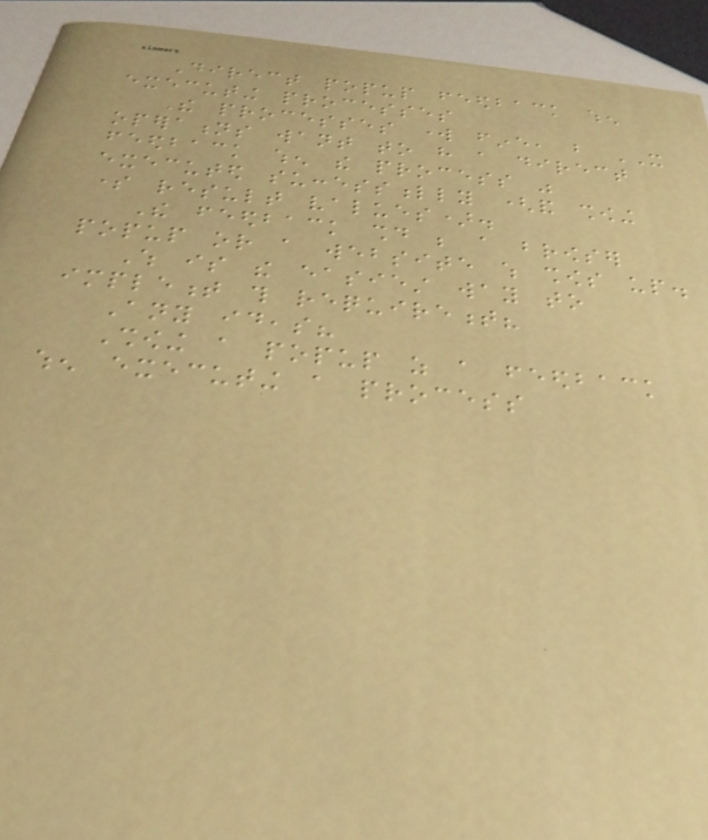Direct popup feedback when
executing processes
The processes work fine, but IT
operations want to have a direct
feedback when the process was
executed successfully (and showing
some result values).
The feedback should be a browser
popup or a website which shows up.
Which is the easiest way to
implement this requirement?
Any ideas?
Showing a popup as a feedback
when executing a process
